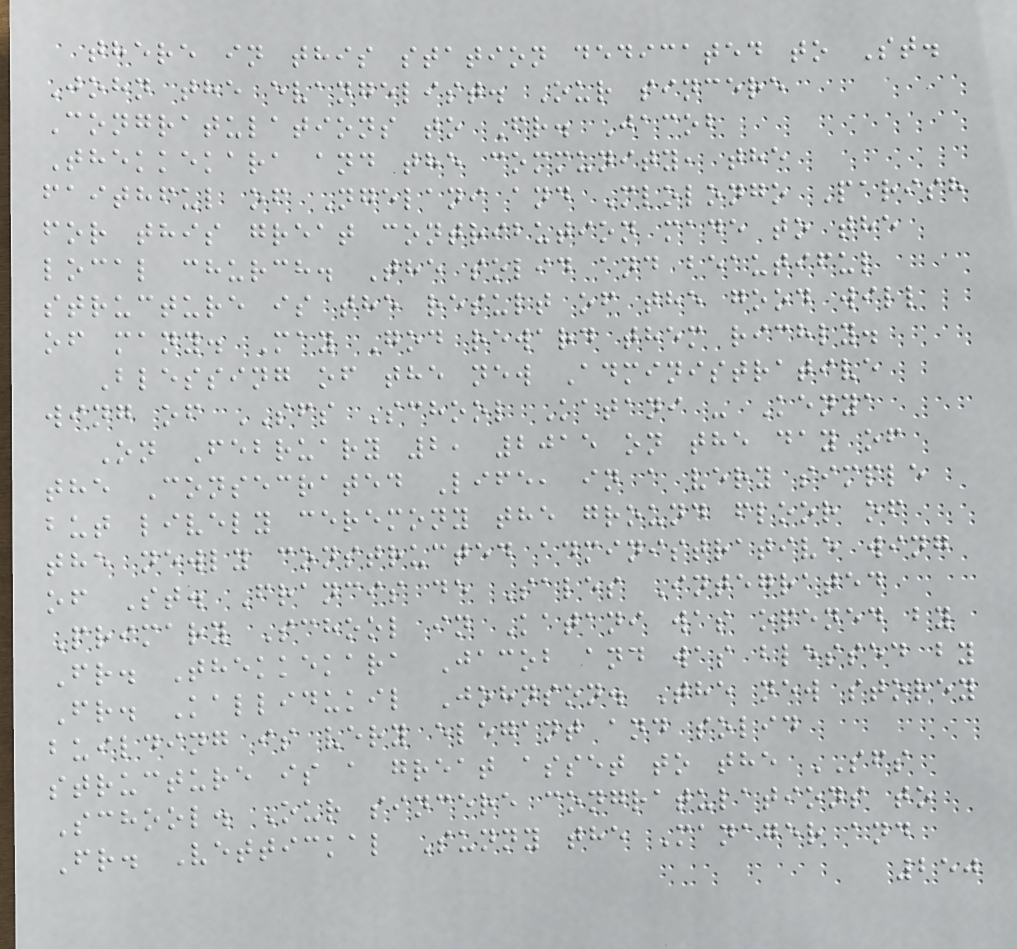there in this station dedicated to St.
John the evangelist. Our sincere
Congratulations to Fr. Jacob
Thekkekara and the community, the
faithful of Ngelani and Mlolongo Parish
for this great contribution made to the
local church. The solid and beautiful
structure is the result of the good will
of many. May God reward them richly.
Blessing of the new Administrative
wing of SFS School Katani - Kenya
On February 2, 2015 on the day of
the Consecrated Life, in a very simple
but lively ceremony the ground floor of
the newly constructed administrative wing
of St. Francis de Sales Integrated
Primary School in Katani was opened by
Fr. Thekkekara Jacob and was blessed by
Fr. Kallidukil Johnson. The new storey
building is very elegant and solid
structure is a great asset to the SFS
School. Our sincere congratulations to
Fr. Vettickal Sunny the Manager and
250
